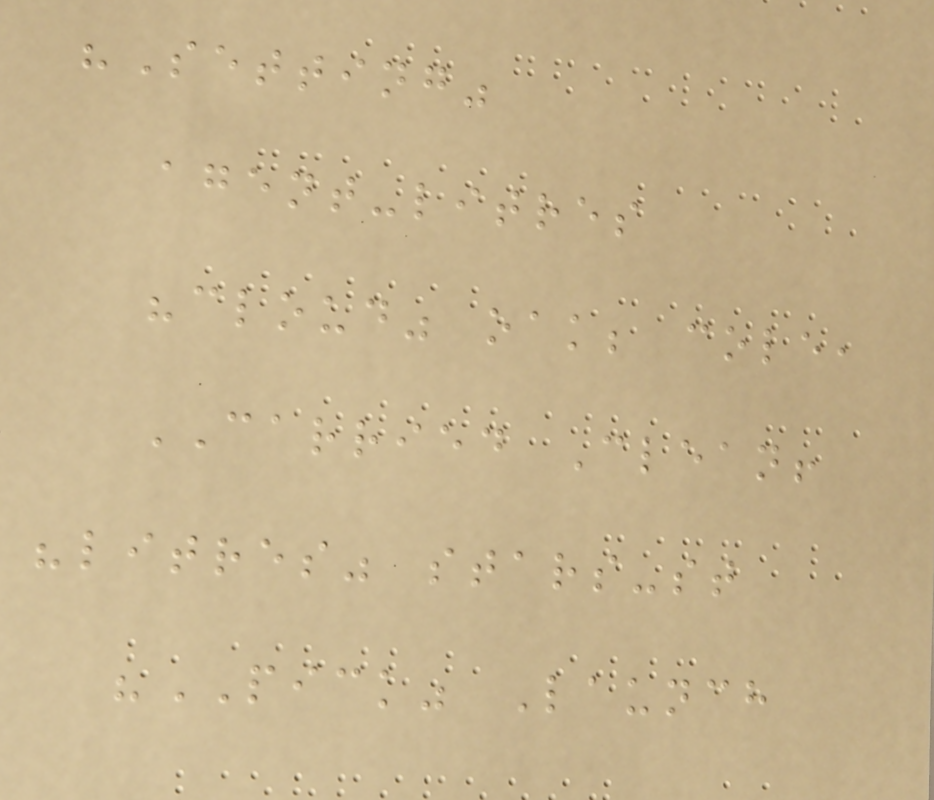"Setting"
agent-litres
"cloud" oak; cole,
CARRIED Clean!
"litres" stars-st
"PICK" Launch
